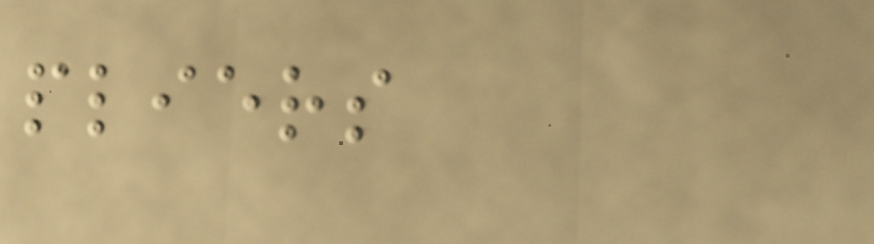pliers
